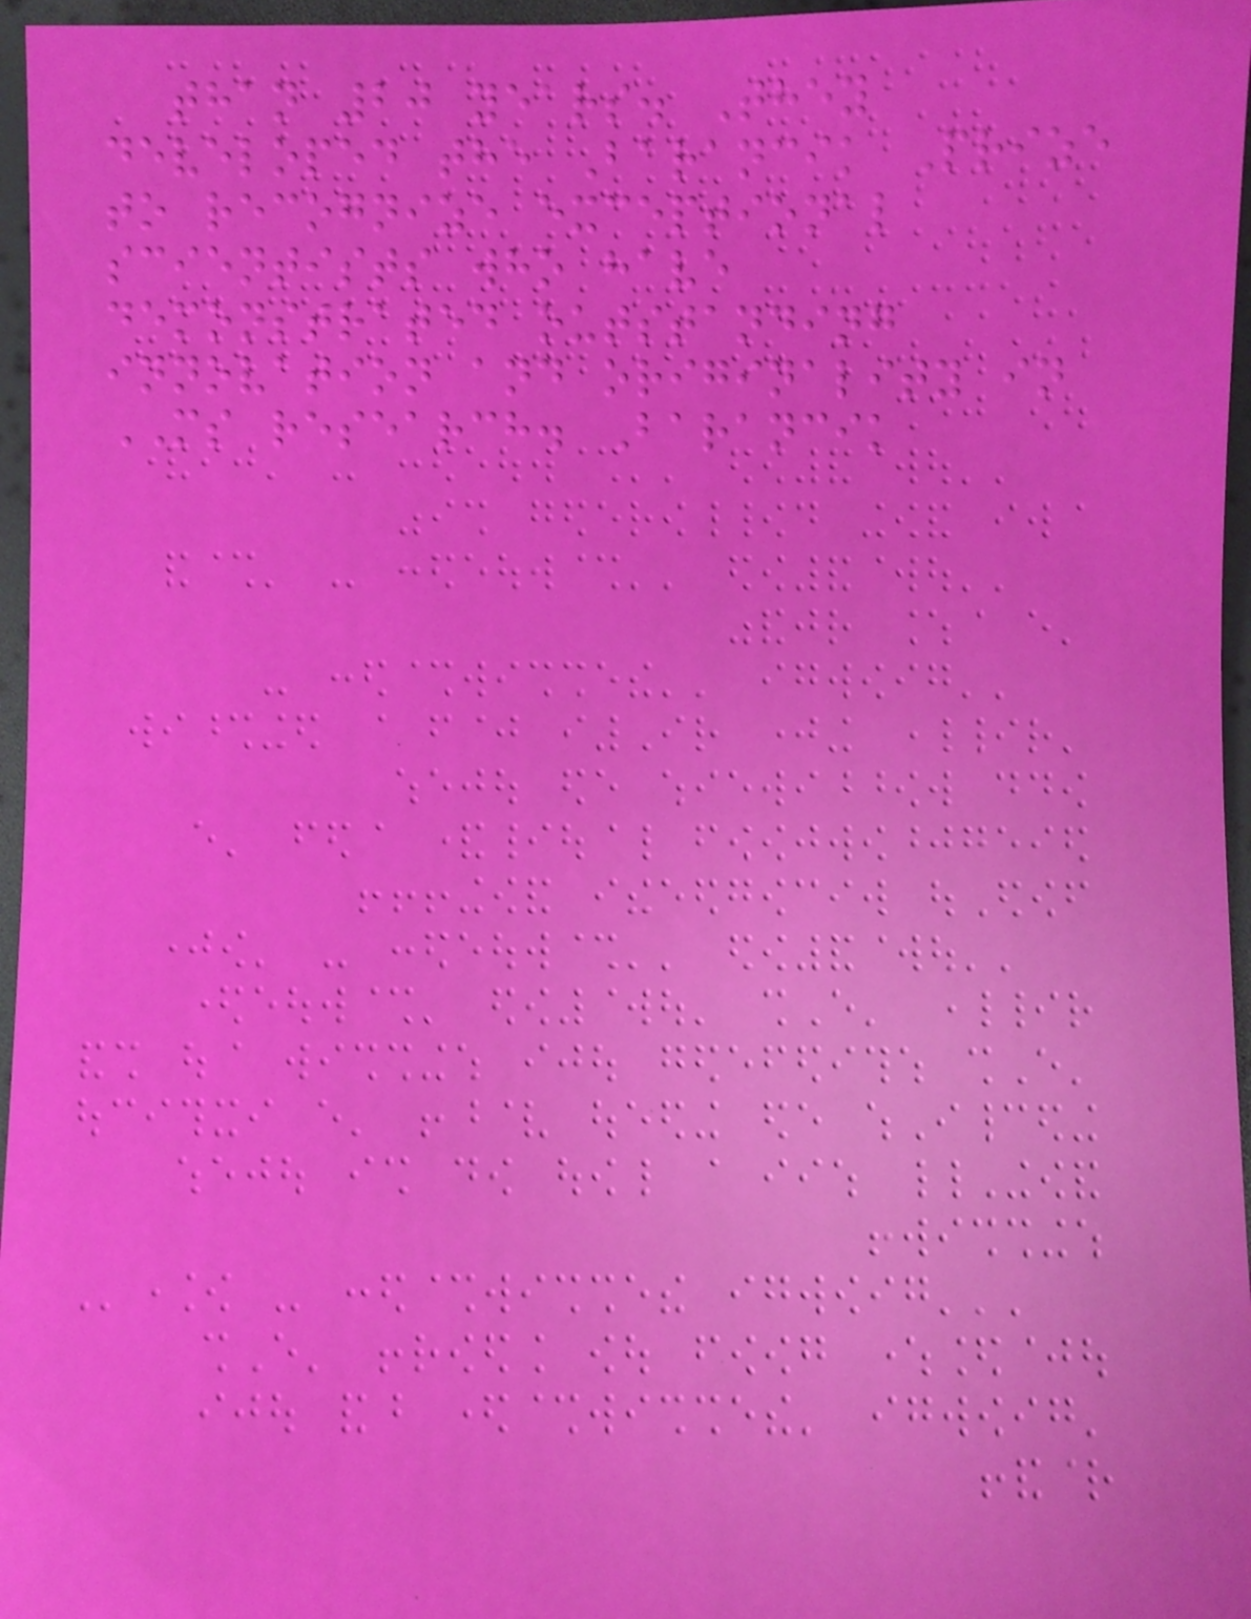than 20 years. They
developed the Barancik Prize
to recognize exceptional
scientists who have
demonstrated outstanding
innovation and originality in
MS research. Barancik
